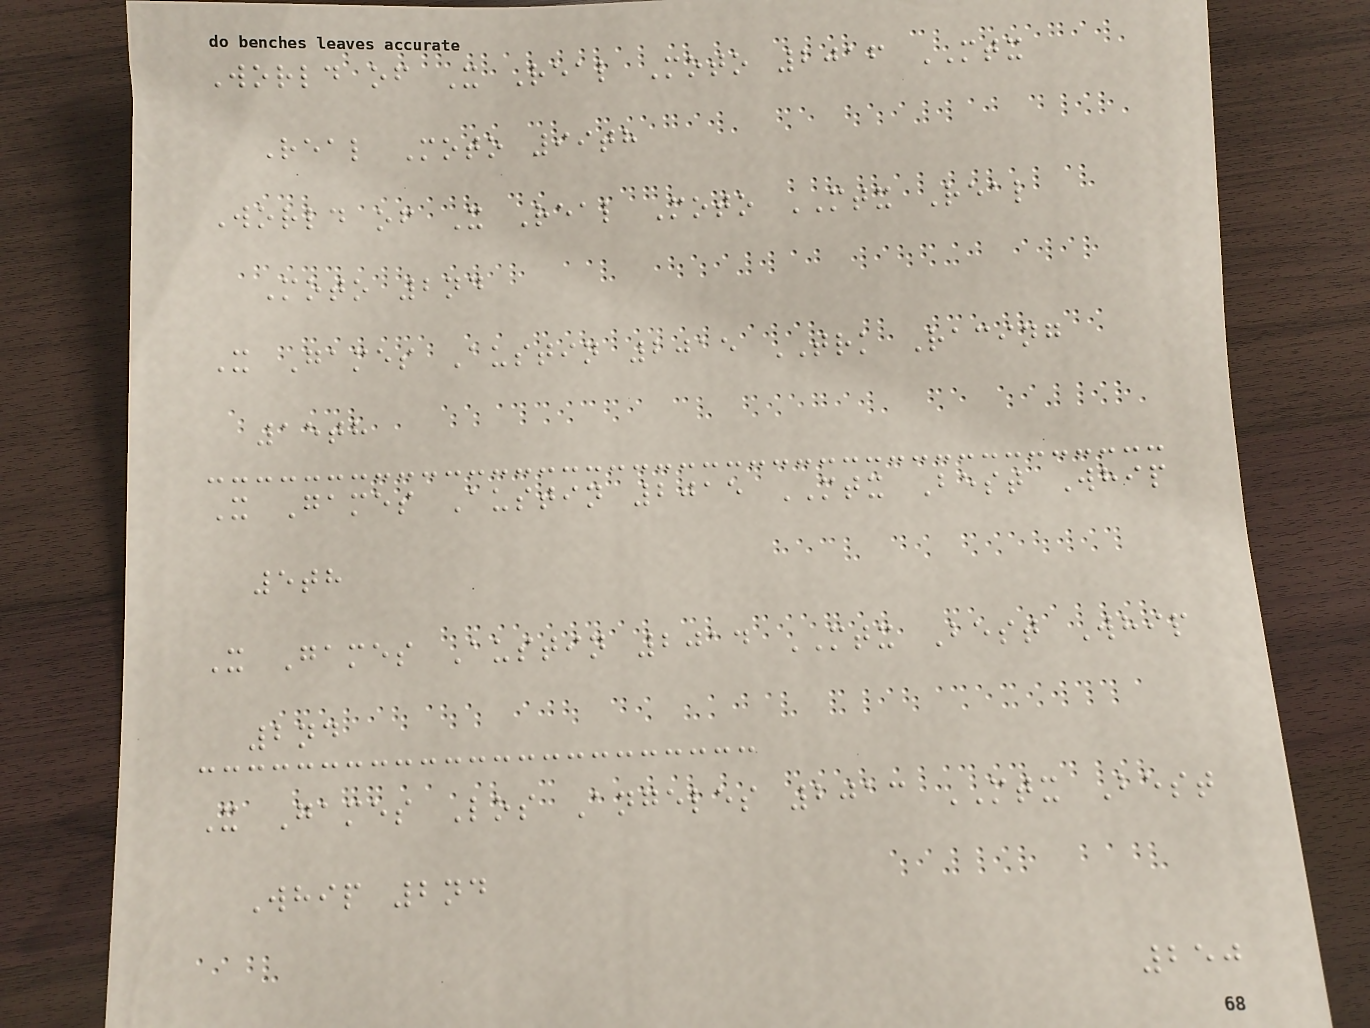World of X Real Moto 2016 MTX
Real Moto 99th
World of X Real Moto MTX Real
Moto 2nd
X Games Austin 2015 TRK Racing
15th
X Games Austin 2015 MTX Best Whip
5th
X Games Austin 2014 MTX Best Whip
2nd
X Games Los Angeles 2013 MTX Best
Whip 2nd
250
